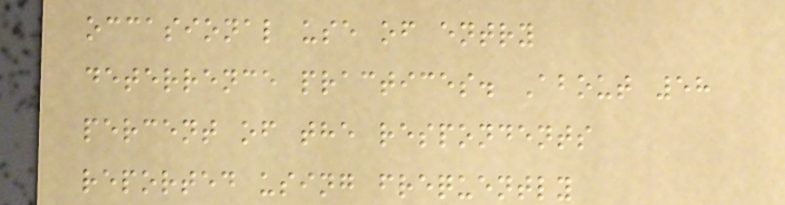occasional use of entry
deterrence practices. About 58
percent of the respondents
reported using frequently
